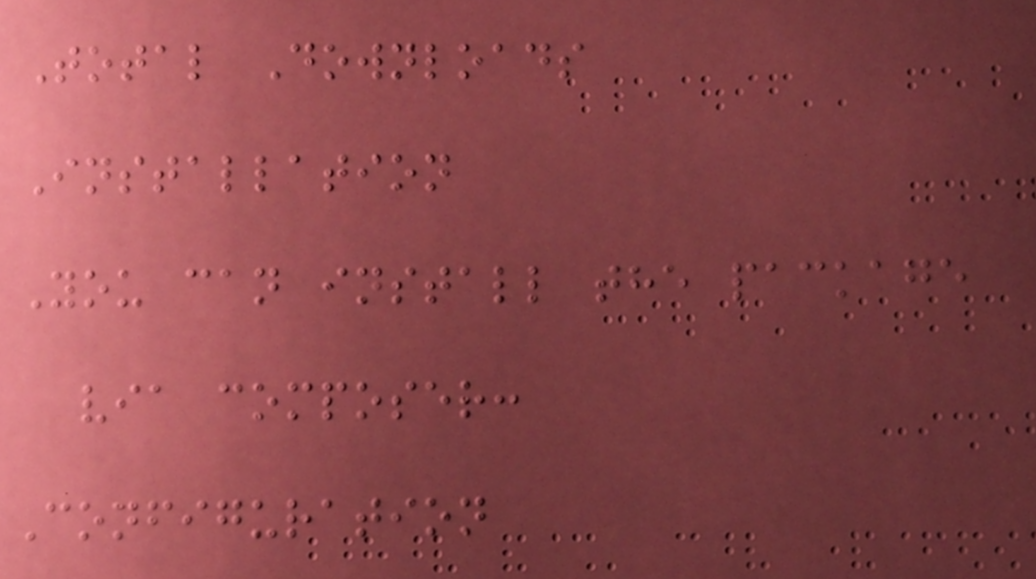Total Downloads
Installation
You can install the package
via composer:
Configuration
